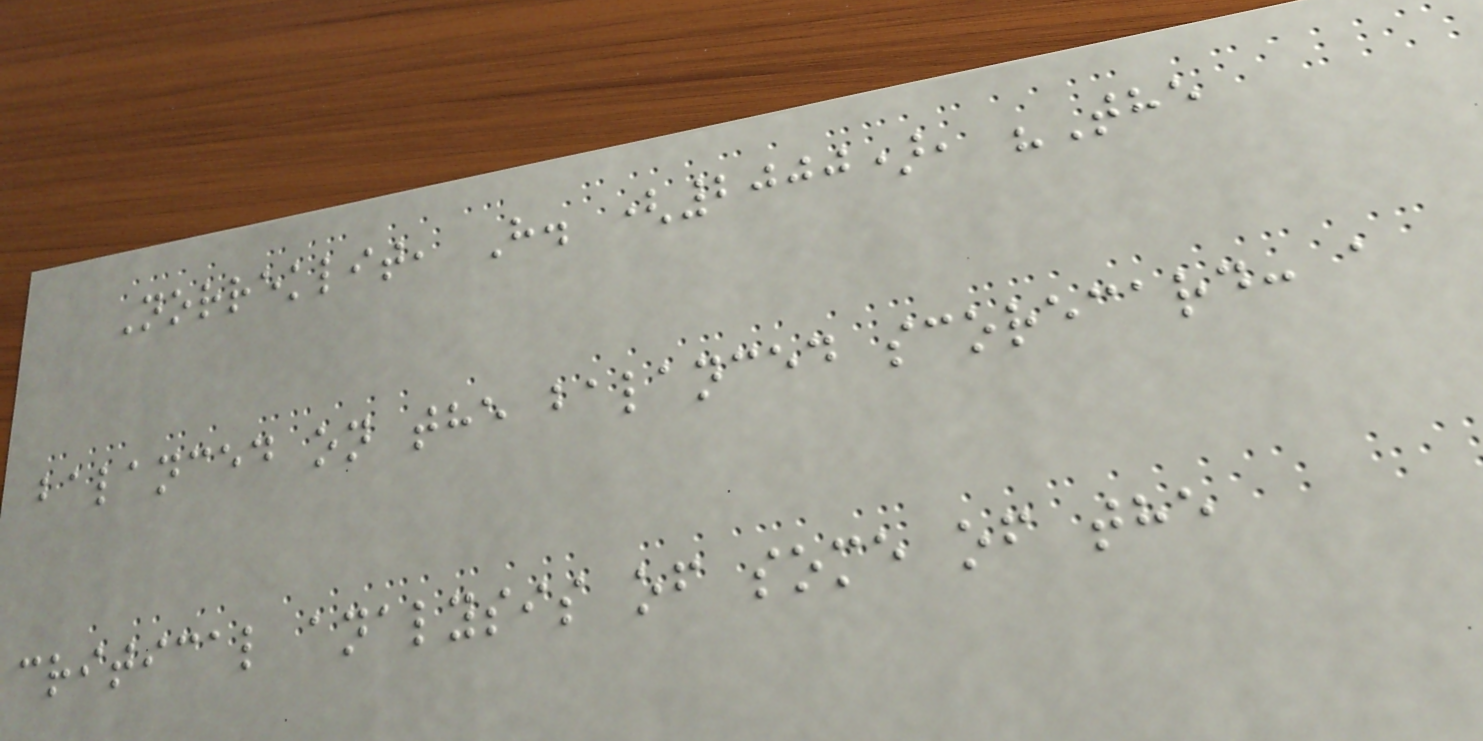Norreklit, H. (2000), "The
balanced on the balanced scorecard: a
critical analysis of some of the
